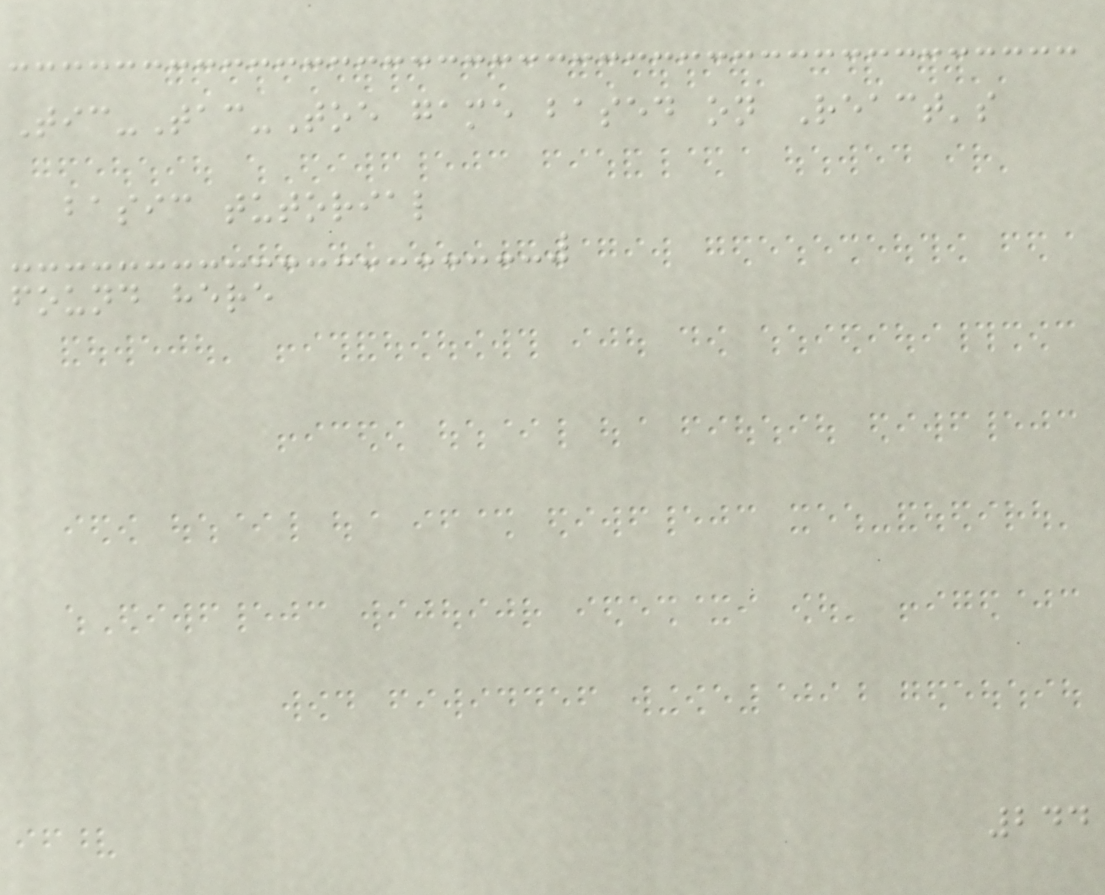Tic-Tac-Toe game based on React's
basic tutorial
found here
244
